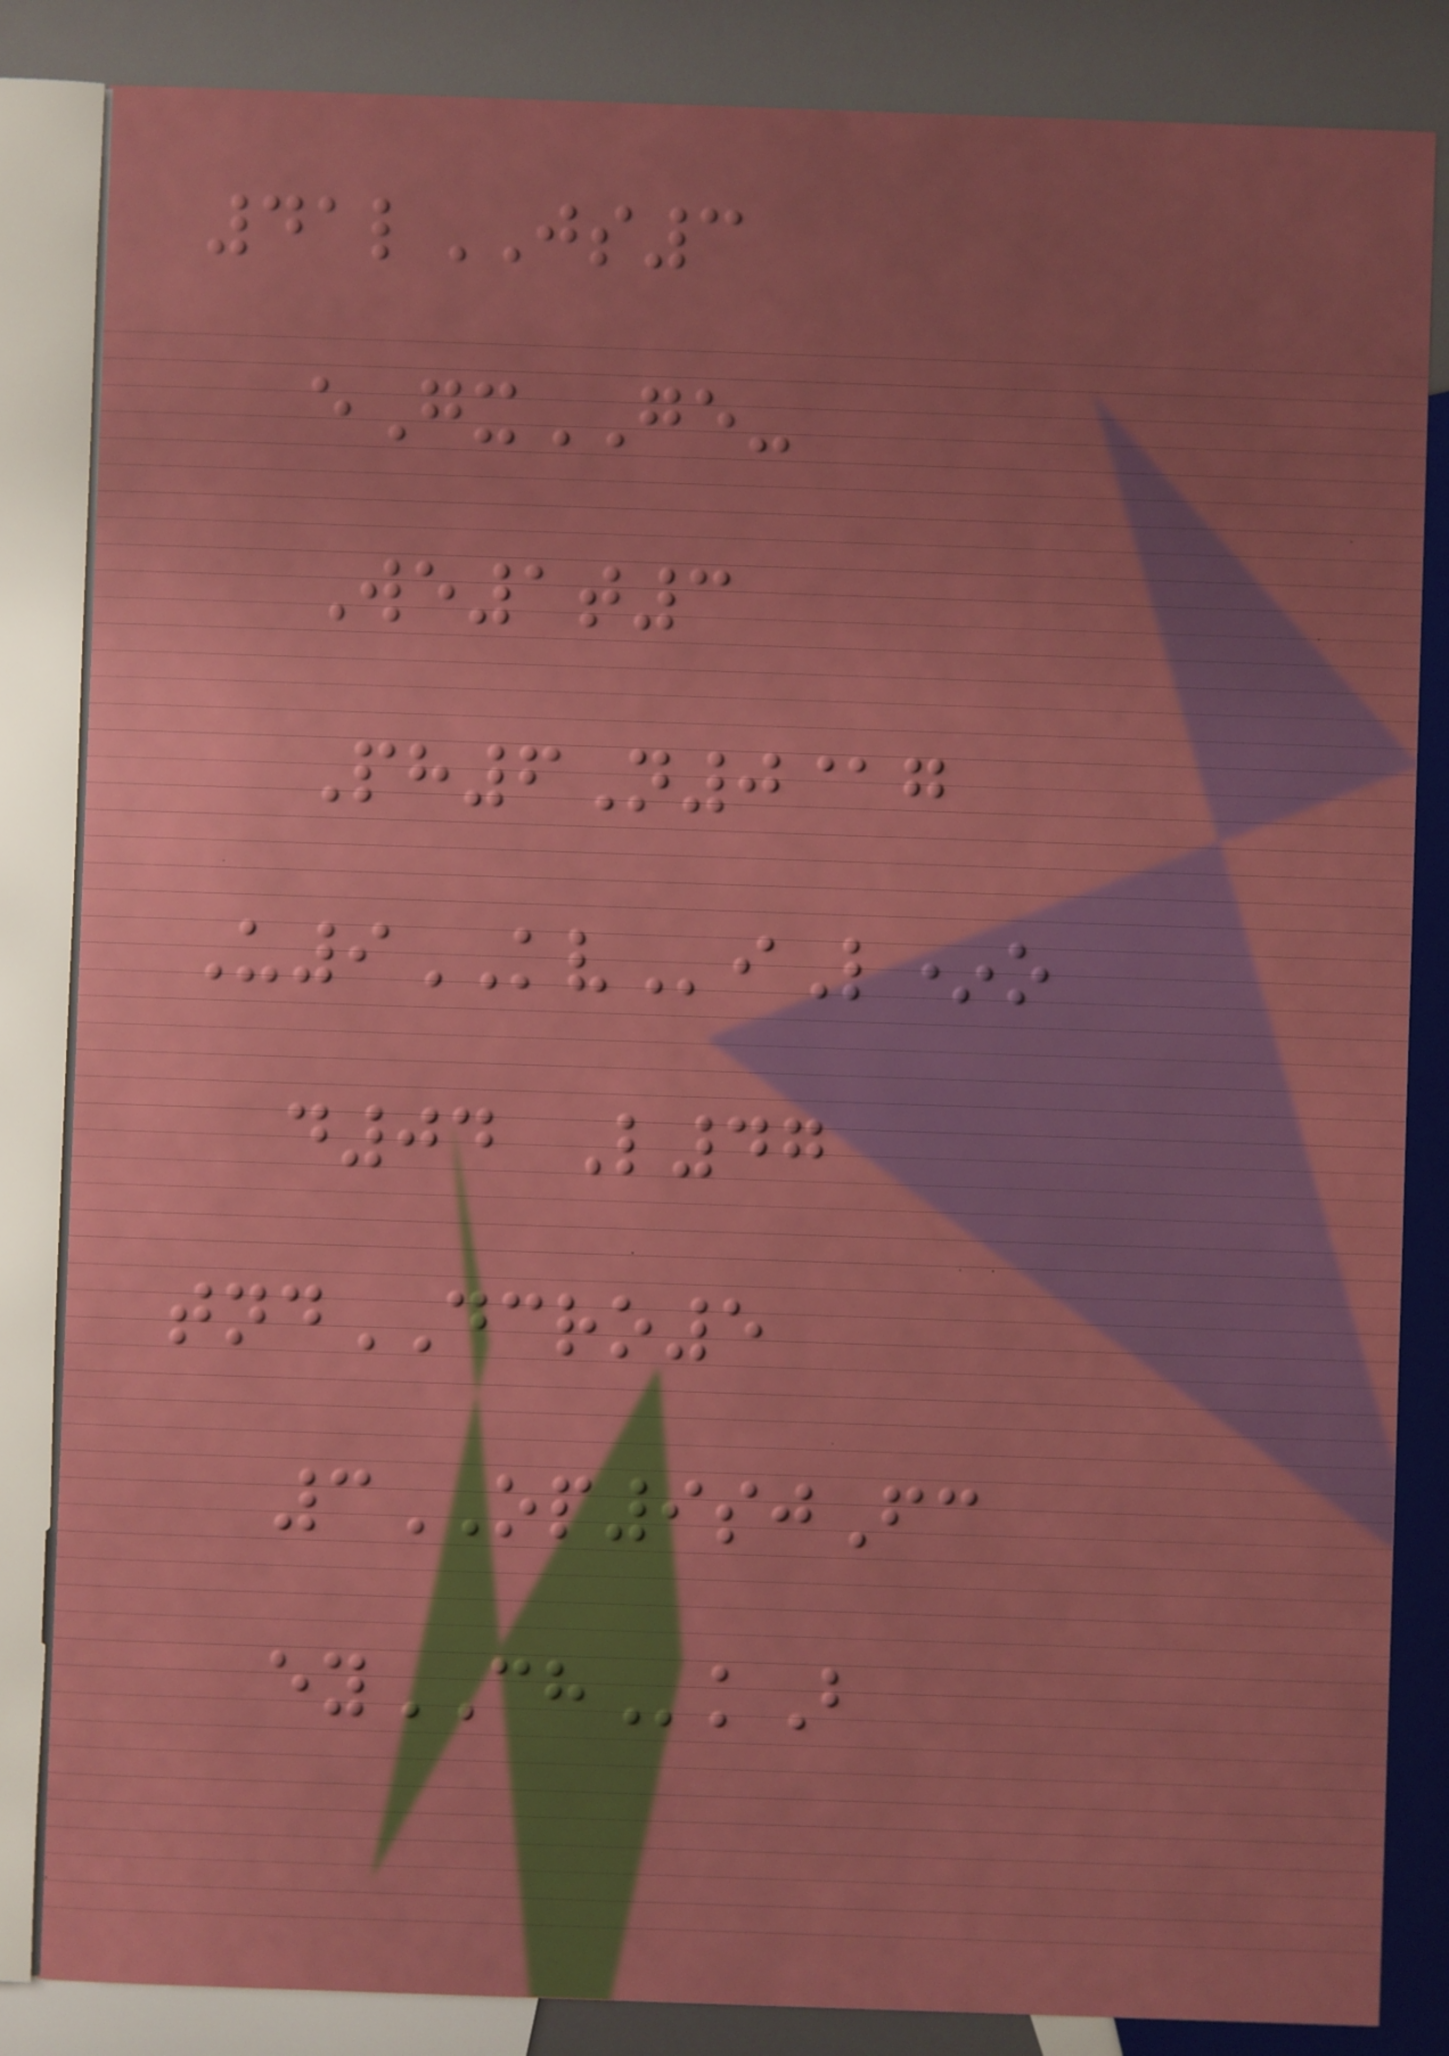41lJS3
eGxGE-
We1t3
Ph6N0@g
U9KViL*o
d04 L47
tndDCRO5
3OP9sjFc
eyCHkB
